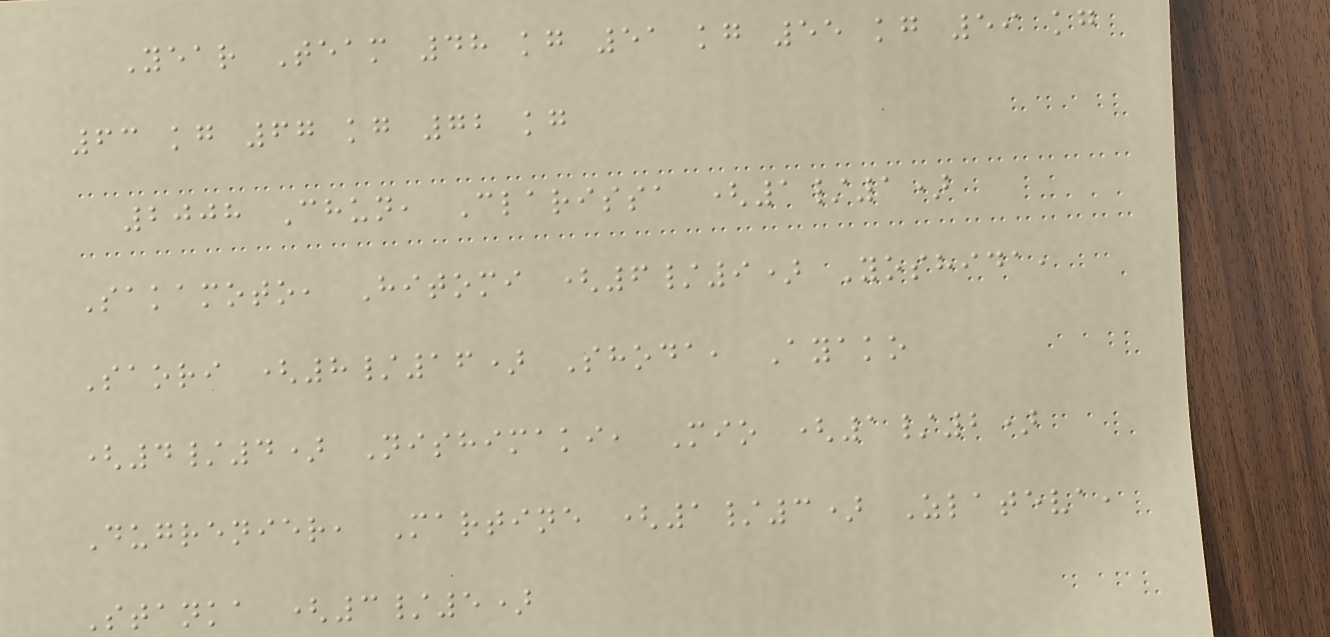Year Team 48 kg 51 kg 55 kg 59 kg
63 kg 67 kg 72 kg
2008 Chun, Clarissa (1/1)
Sakamoto, Hitomi (6/9) Yoshida,
Saori (8/16) Shoda, Ayako
(4/4) Nishimaki, Mio (1/2)
Dugrenier, Martine (1/3) Zlateva,
Stanka (3/5)
